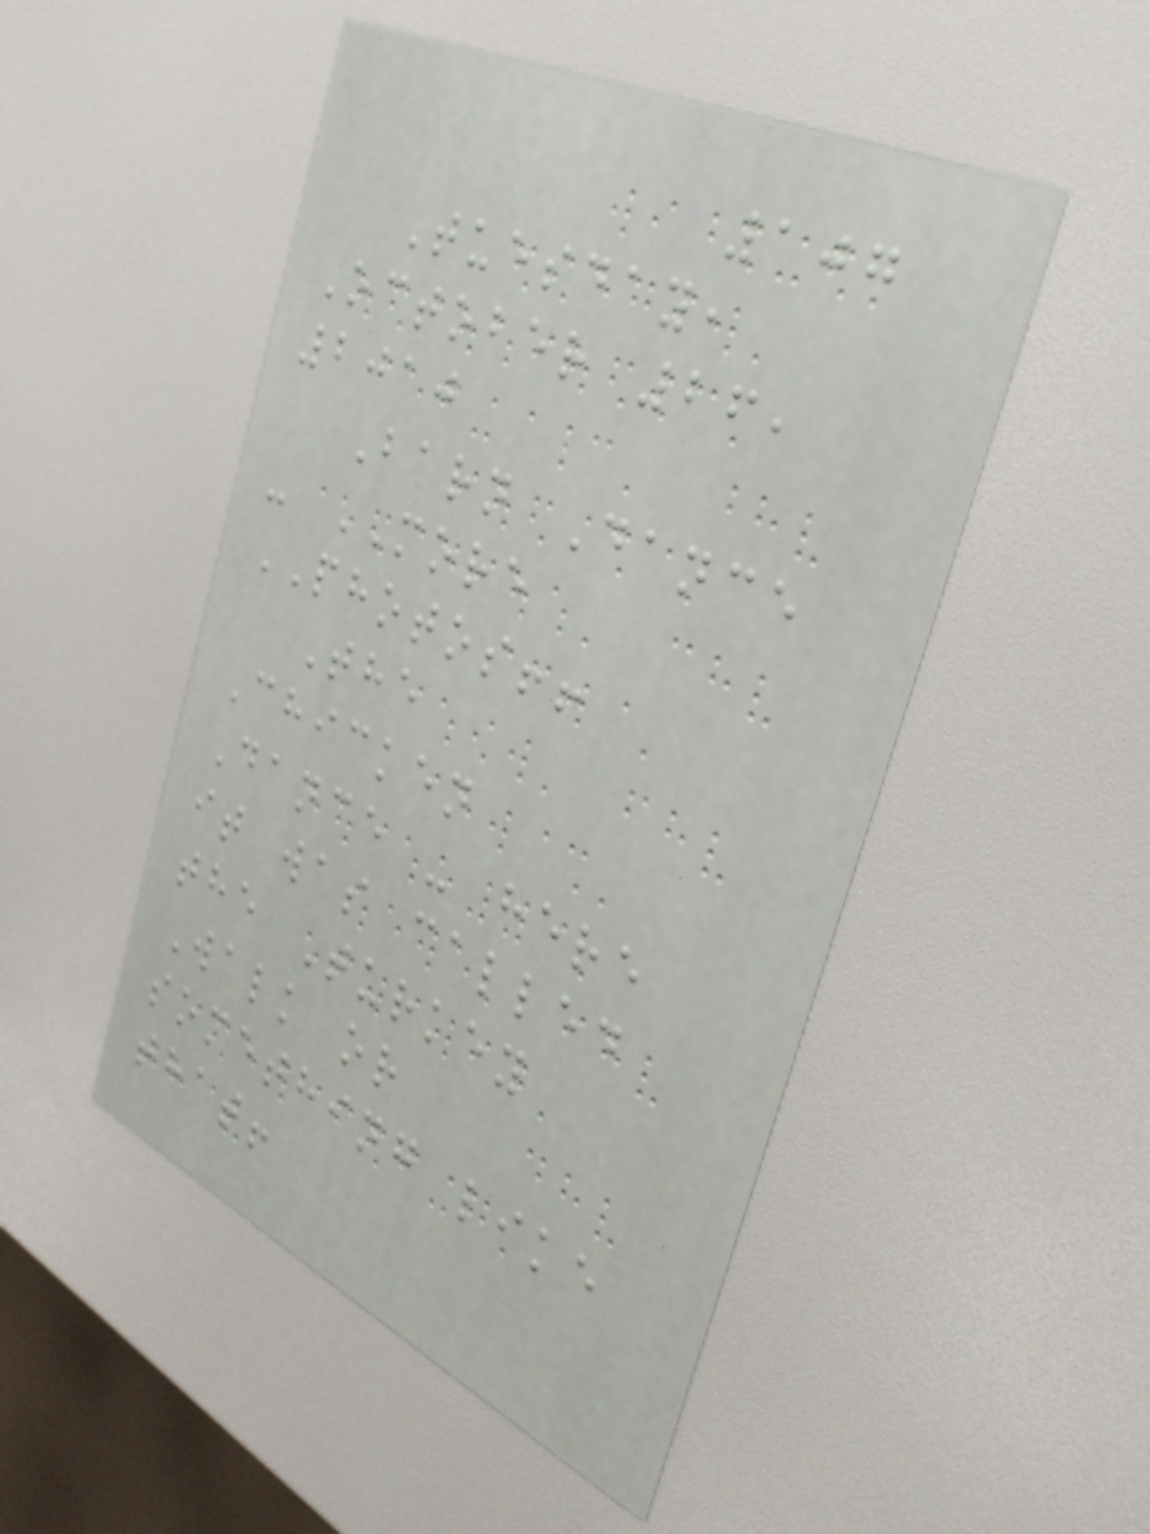107
Tuesday,
October 26,
2010
Barn Dance
- MORE
PHOTOS!!
The
Chicken
Dance - here
it was called
the Turkey
Walk or
something like
that!
